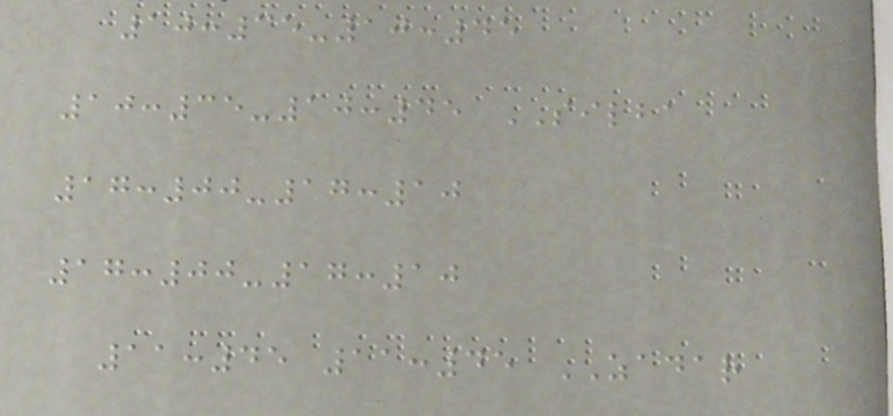10:35-10:45
10:35-10:45 SILBA
17:00-17:10
17:00-17:10
11:45 11:45 ZADAR
